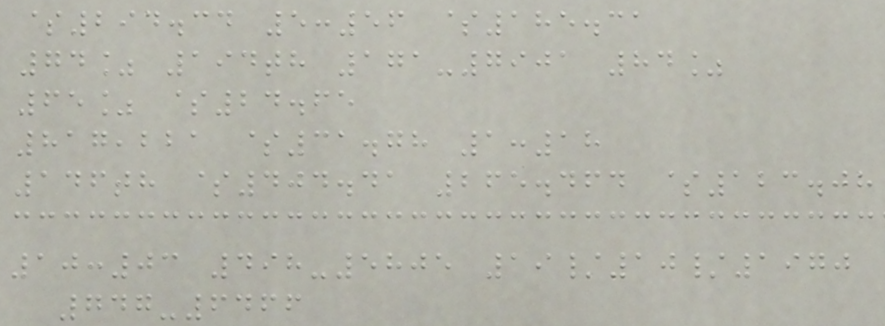$294.34 5:56 $185.31
74% 194th 171-7901 84%
65% $24.65
817,221 $31.78 1:18
146th $404.41 265.464 $123.08
10:03 498-5805 19/10/1970
747-6466
